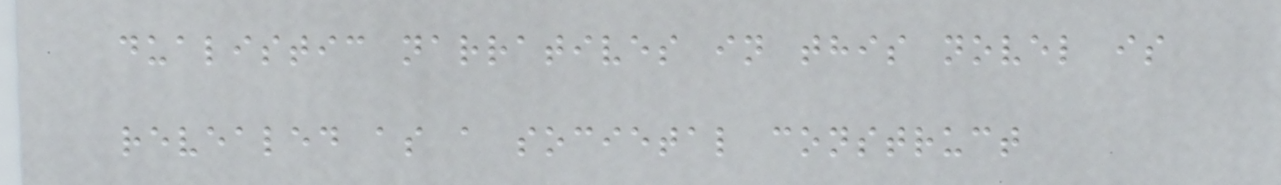dualistic narratives in this novel is
revealed as a societal construct
